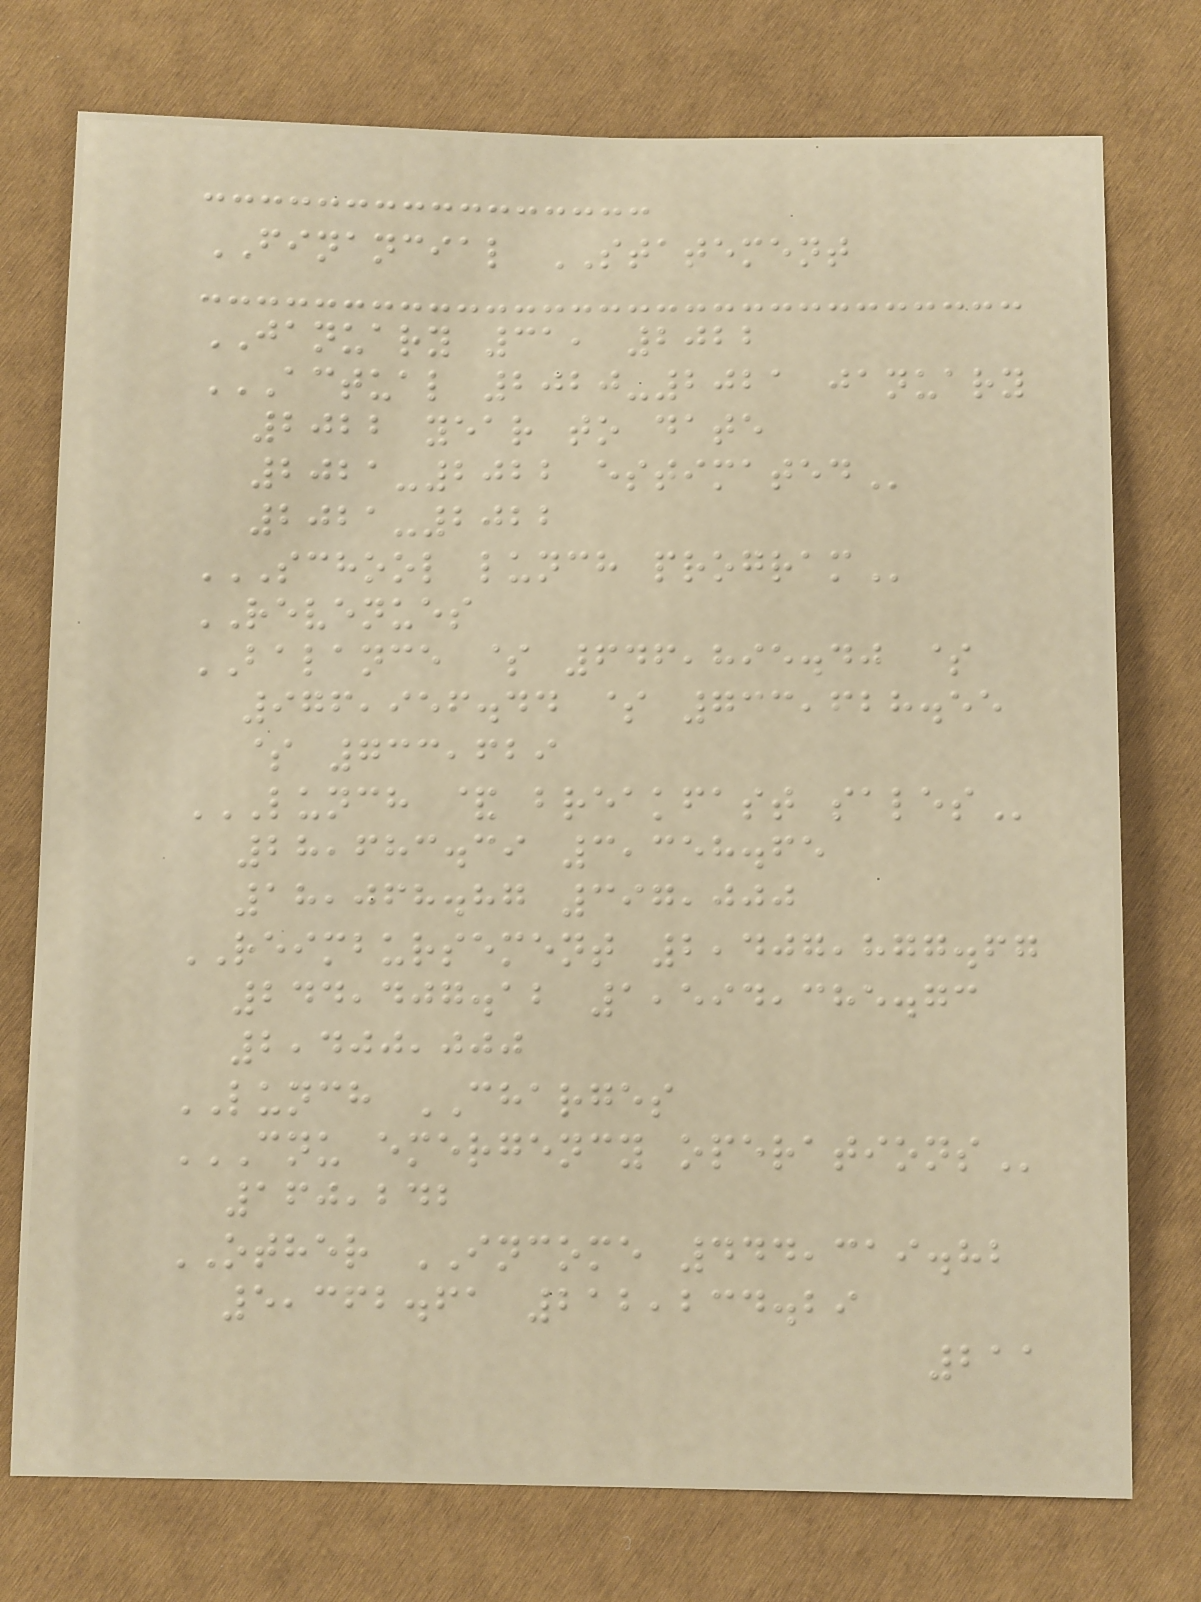FINANCIAL STATEMENT
JANUARY 31, 2022
ACTUAL 2020-2021 JANUARY
2022 YEAR TO DATE
2021-2022 ESTIMATED
2021-2022
SCHOOL LUNCH PROGRAM
REVENUES
BALANCE $ 646,895.40 $
976,956.44 $ 733,628.55
$ 733,629
LUNCH & BREAKFAST SALES
28,683.39 3,358.65
18,068.87 397,000
REIMBURSEMENT 2,407,877.67
244,407.12 1,594,385.73
2,400,000
LUNCH CHARGES
CNU EMERGENCY OPERATIONS
160,242
OTHER INCOME 444,319.82
5,362.61 212,234.29
211
